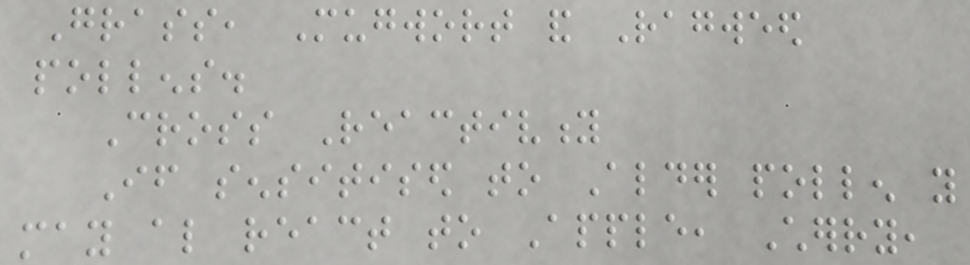Grass, Mugwort and Ragweed
pollens.
Cross Reactivity
If sensitised to Alder pollen you
may also react to Apple, Cherry,
